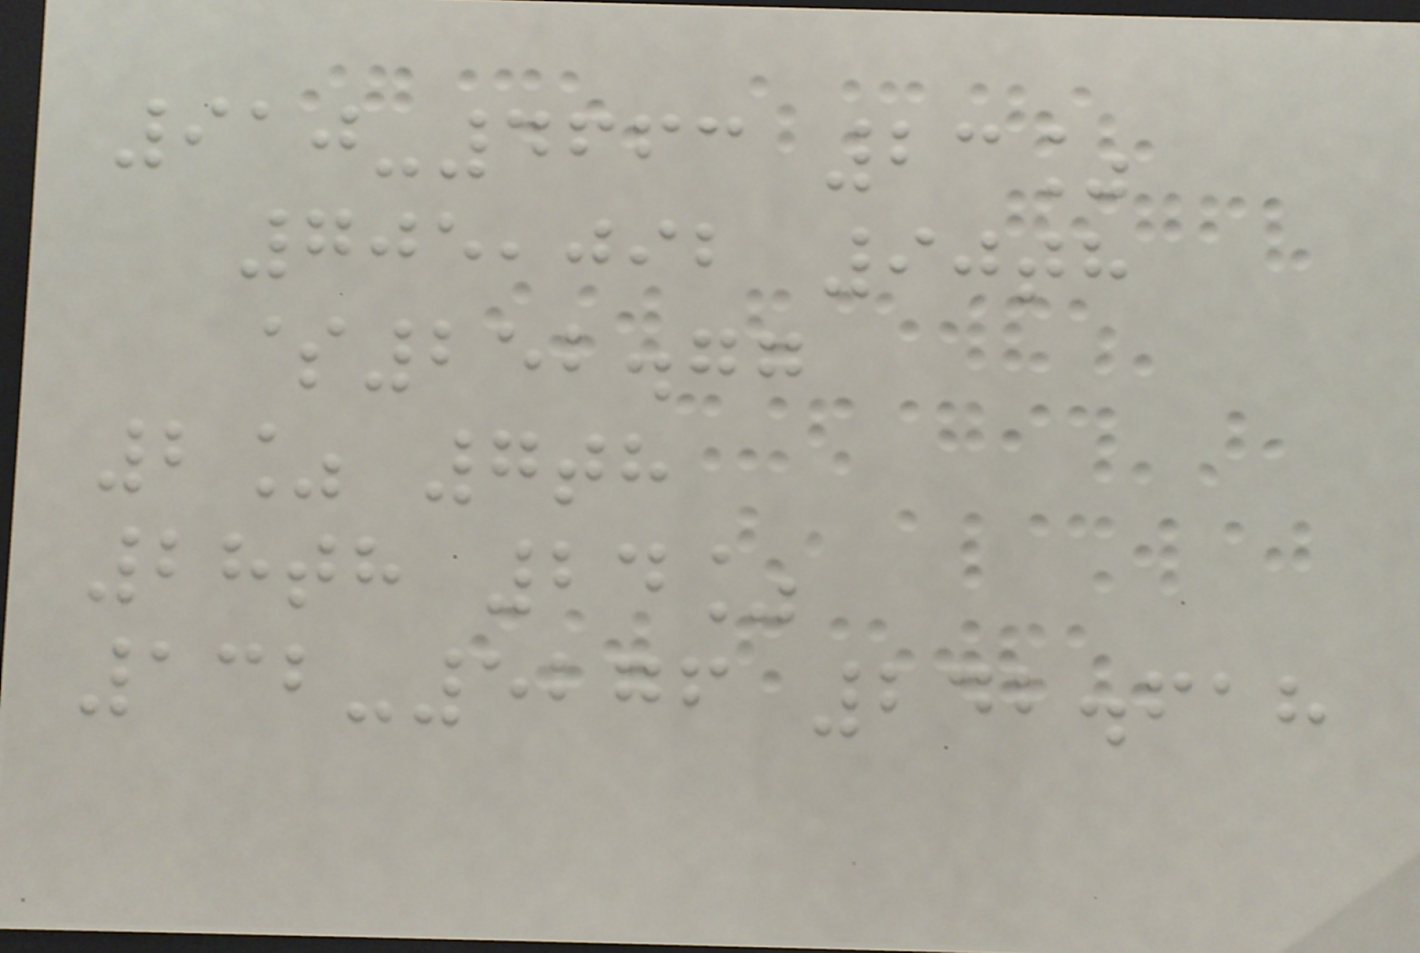910-4663 23%
705,092 90th
$252.77
2% 7th
28th 24%
132-5276 242.618
